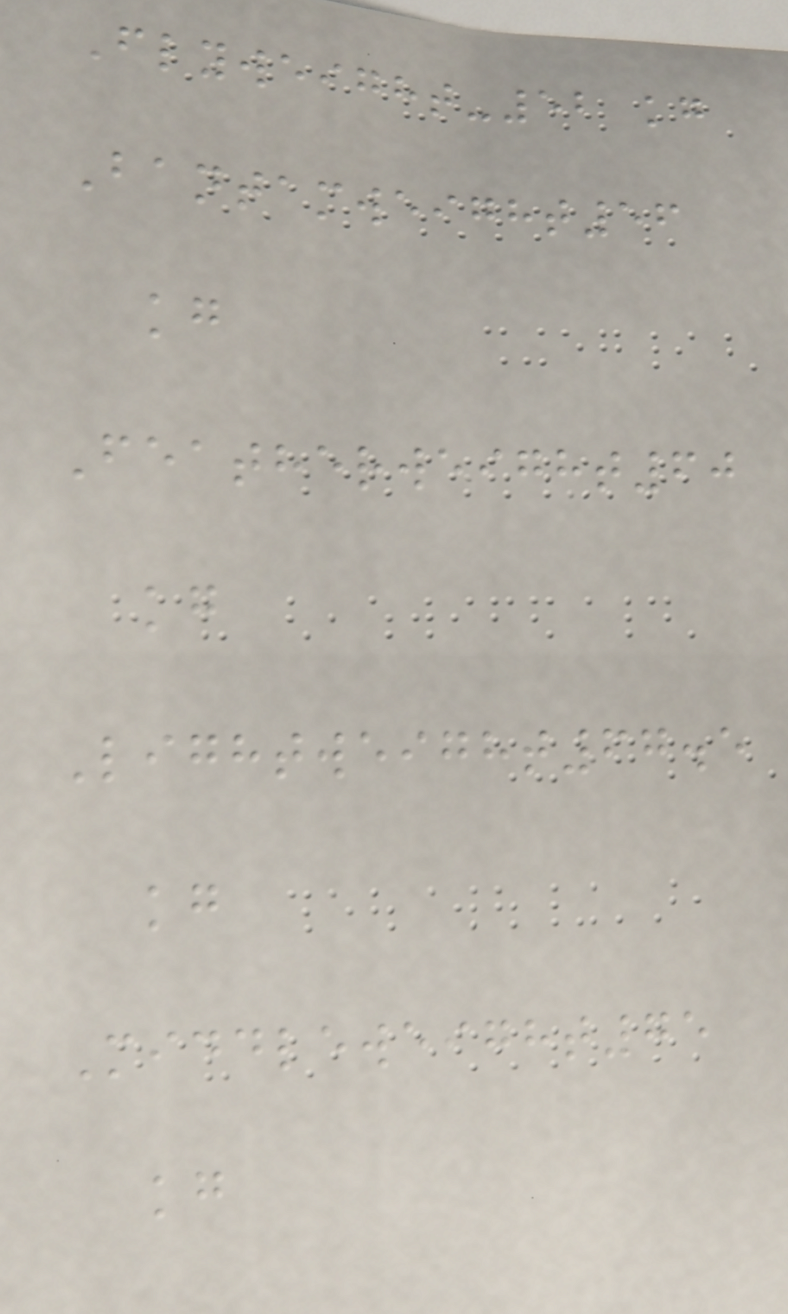Flyweight-52 kg
Bantamweight56
kg
Featherweight60
kg
Lightweight67.5
kg
Middleweight75
kg
